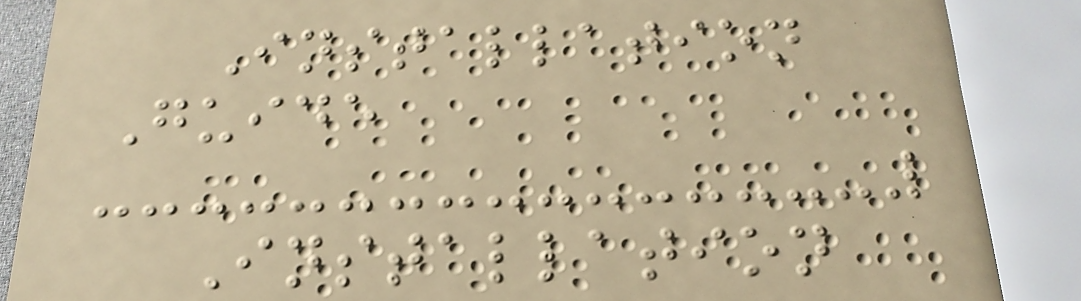Installation
Guide
Installation
